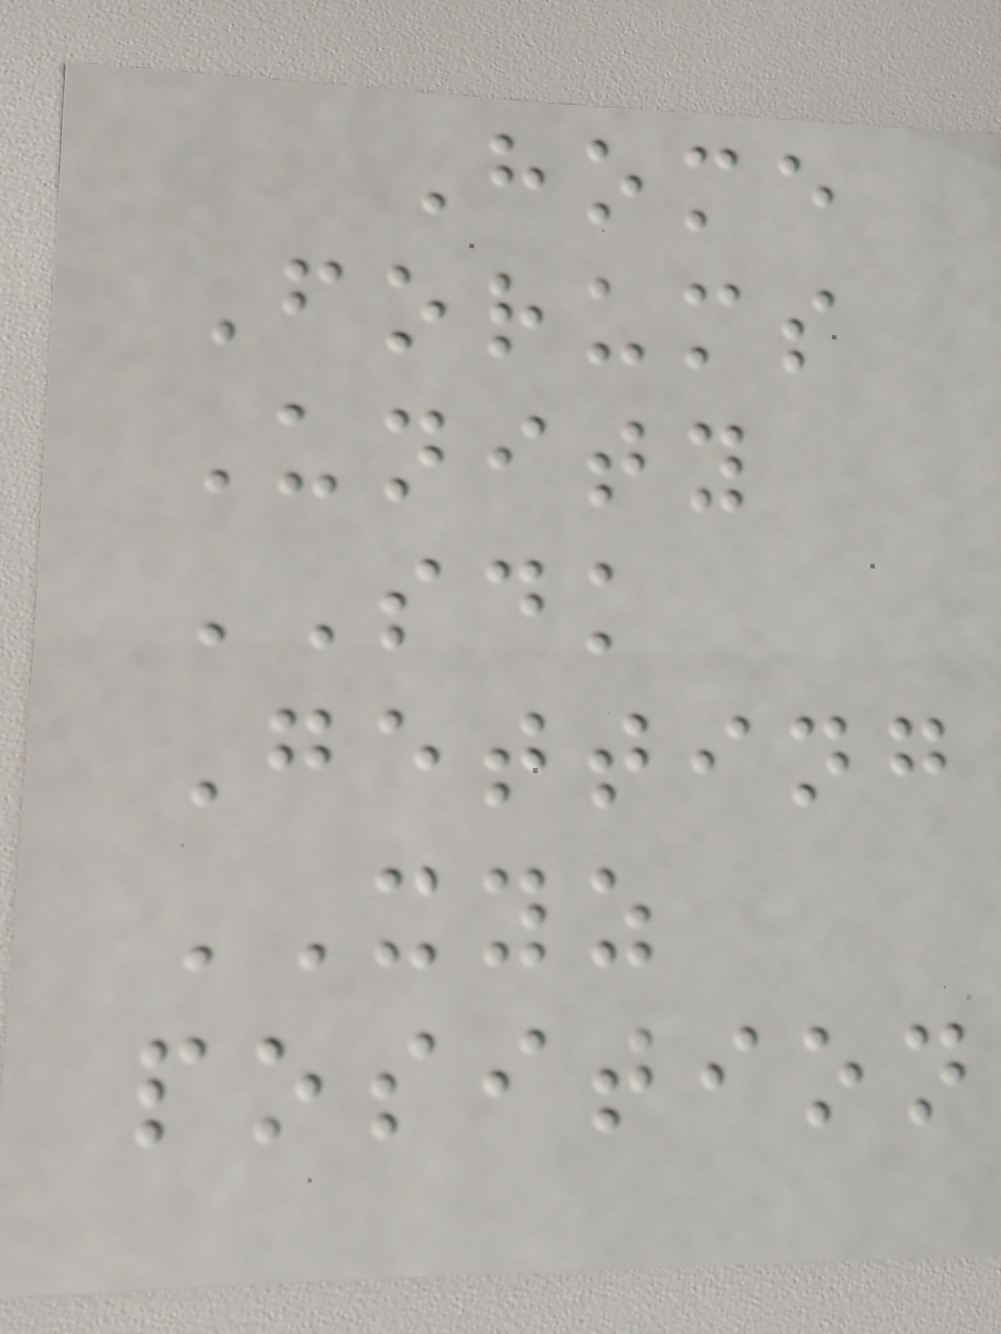Home
Forums
Unity
SDK
Getting
XYZ
position
